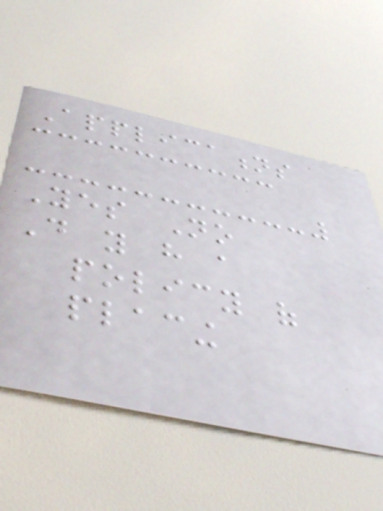Applications
Yes No
Do you have a
policy of
placing
